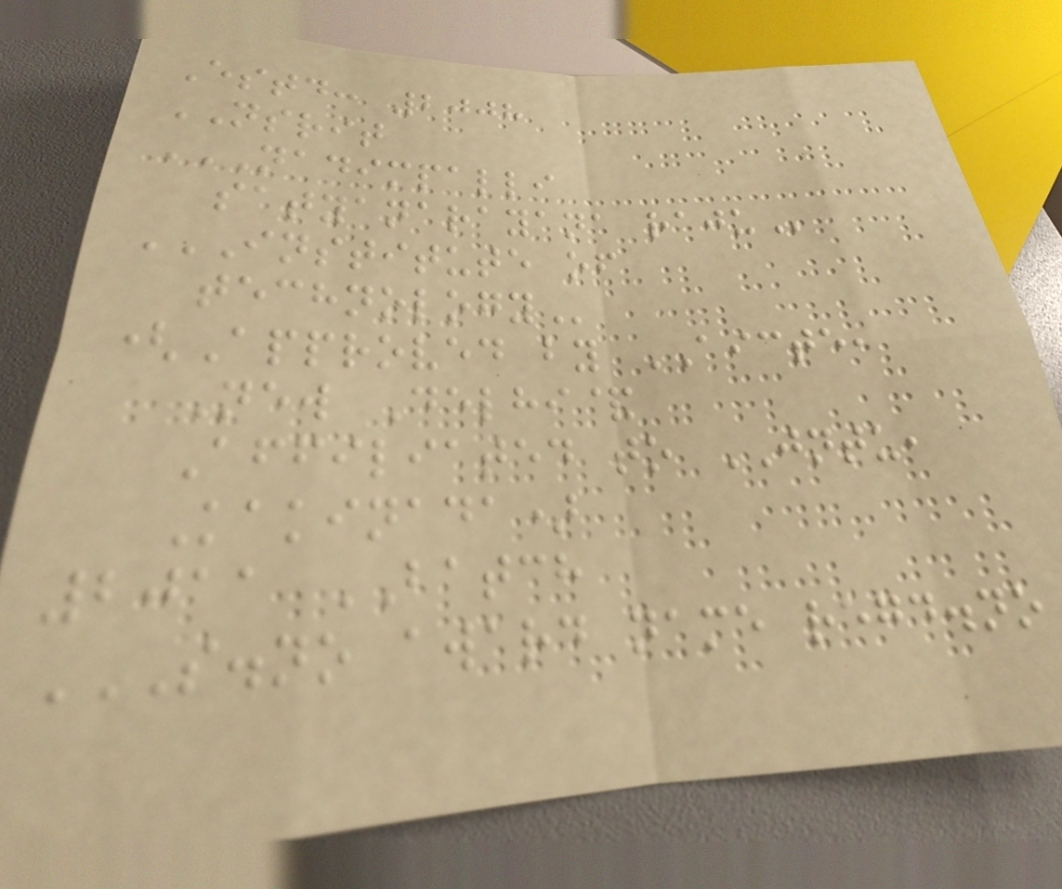Estd: 2008
NSRIT
NADIMPALLI
SATYANARAYANA RAJU
INSTITUTE OF
TECHNOLOGY
(Approved by AICTE,
New Delhi&
Affiliated to JNTU,
Kakinada)
2011 BATCH
S.NO AWARD NAME REGD.NO
